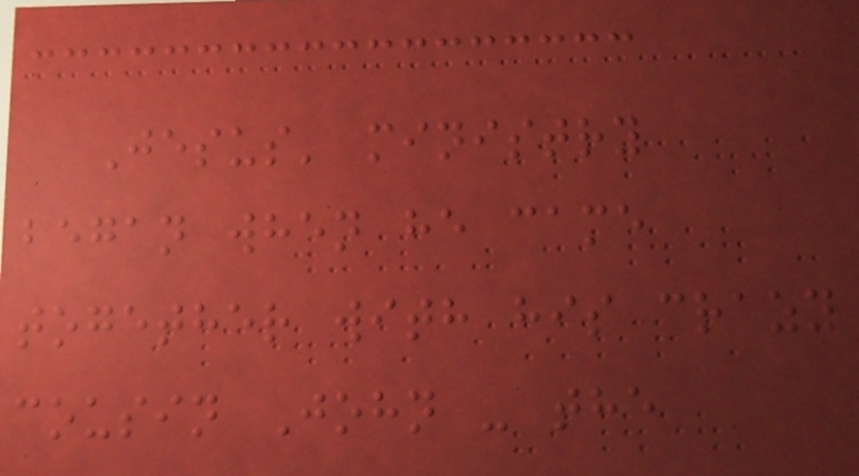Jesus' ministry
began when he came
together with his crazy
cousin John - the
